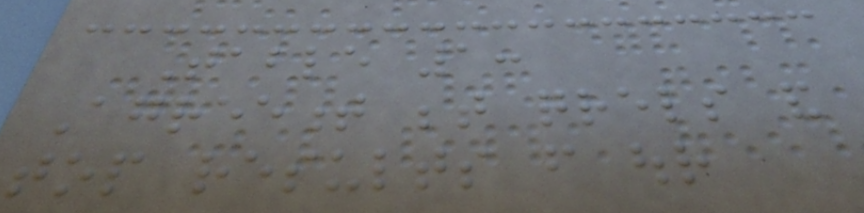Table 1:
Agreement between qrels and
top results from our
